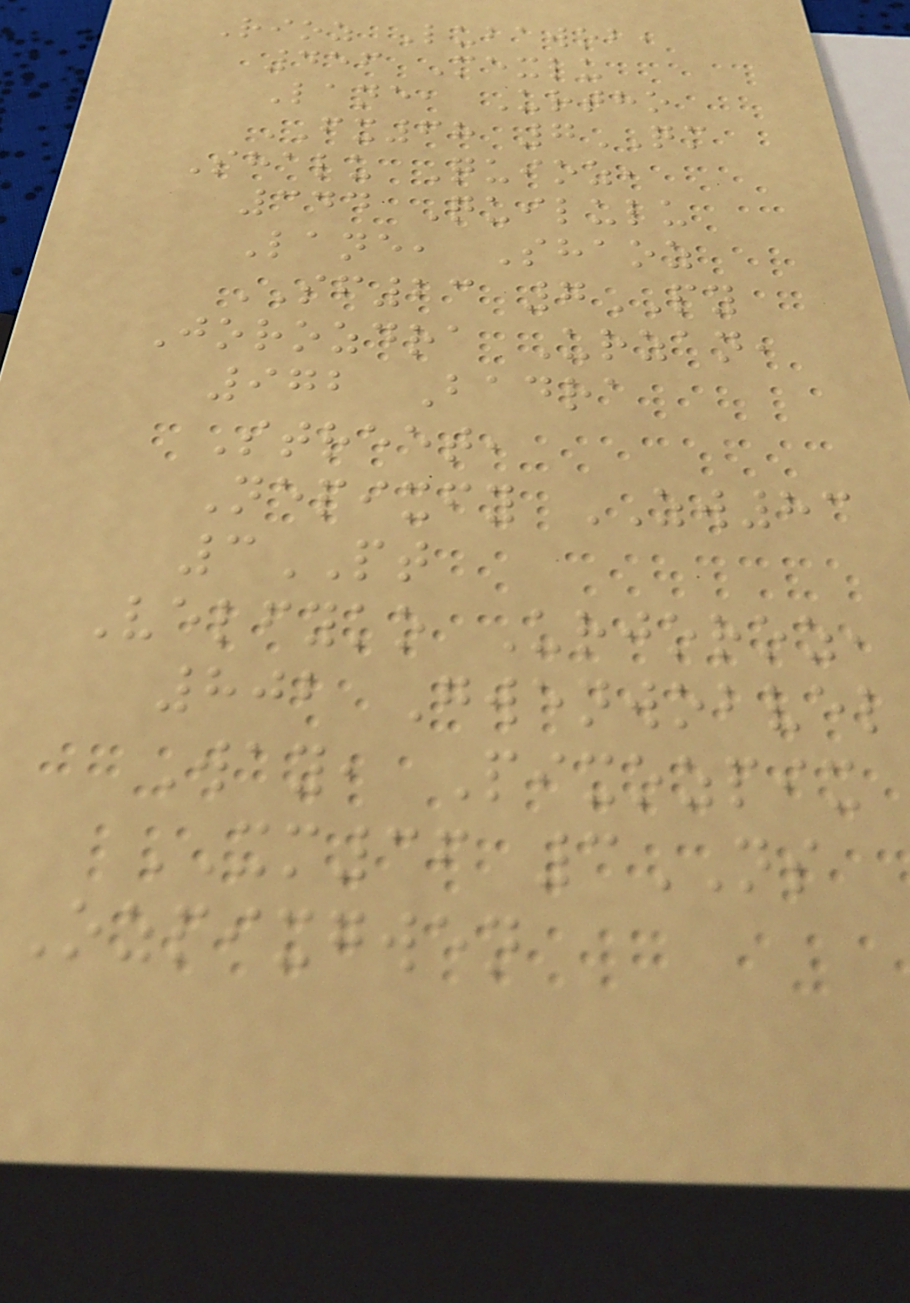Rioz Lubawob,
456 Mexlu
Lane, Urtho
FX68 7QM
Shalu Quioz,
344 Quilulu
Lane, Shaoz
SF23 7PY
Jorozdra Urzan,
972 Badra
Street,
Nepixfy ZW83
3PT
Velfyko Urjoroz,
802 Gwenwobvel
Way, Pixozpix
XM36 3NS
Ozpixgwen
